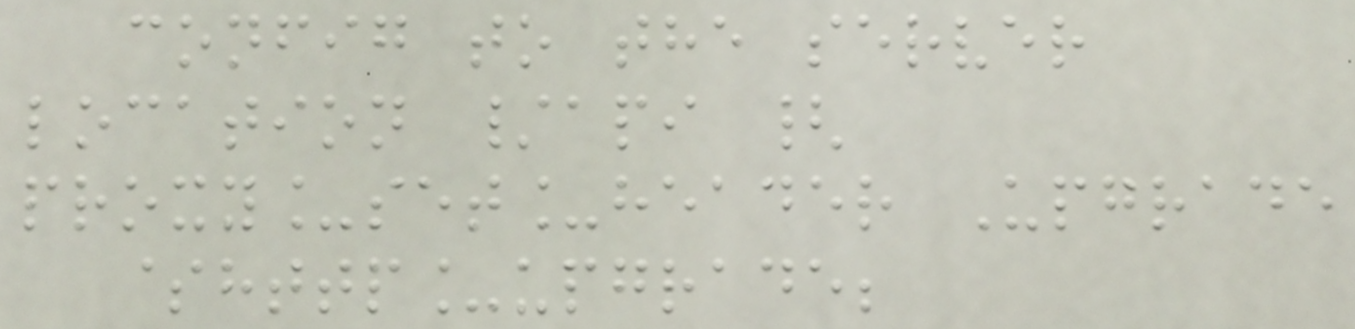config to the server
location /api {
proxy_set_header Upgrade
$http_upgrade;
